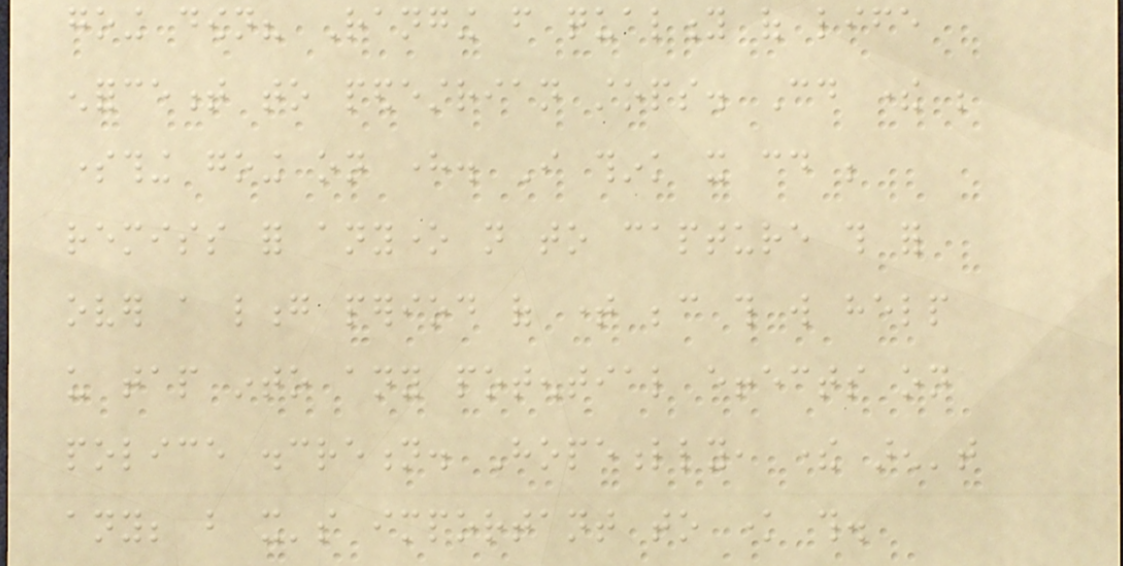going down? Ranging from quality of life
enforcement to pedestrian stops. Could there be
something going on here. I think it could be
remiss for anyone not to capture this for
over a long period of time because this will help
us tap into any potential effects on
police discretion. Hopefully, there aren't
any; but it's important to know this.
